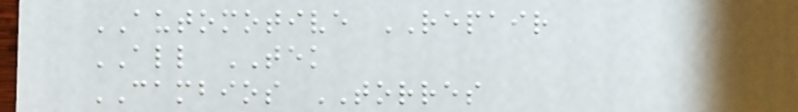AUTOMOTIVE REPAIR
ALL TEK
CAMBIOS TORRES
